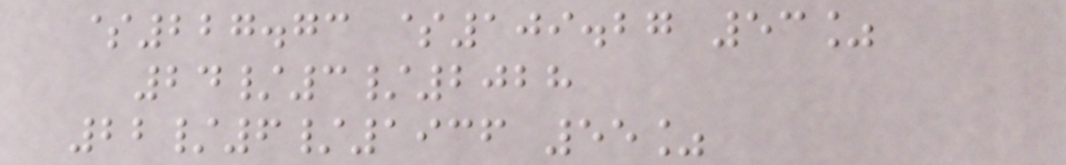$227.73 $109.27 53%
24/3/2028
22/6/1936 55%
